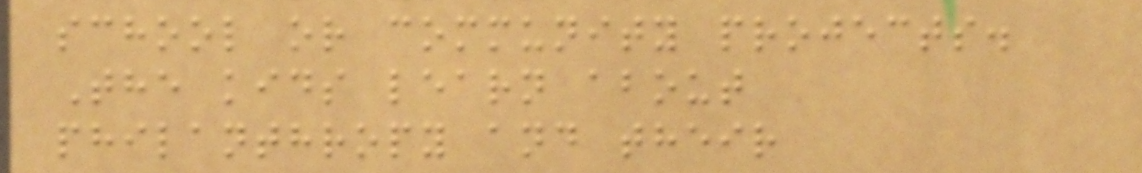school or community projects.
The kids learn about
philanthropy and their
